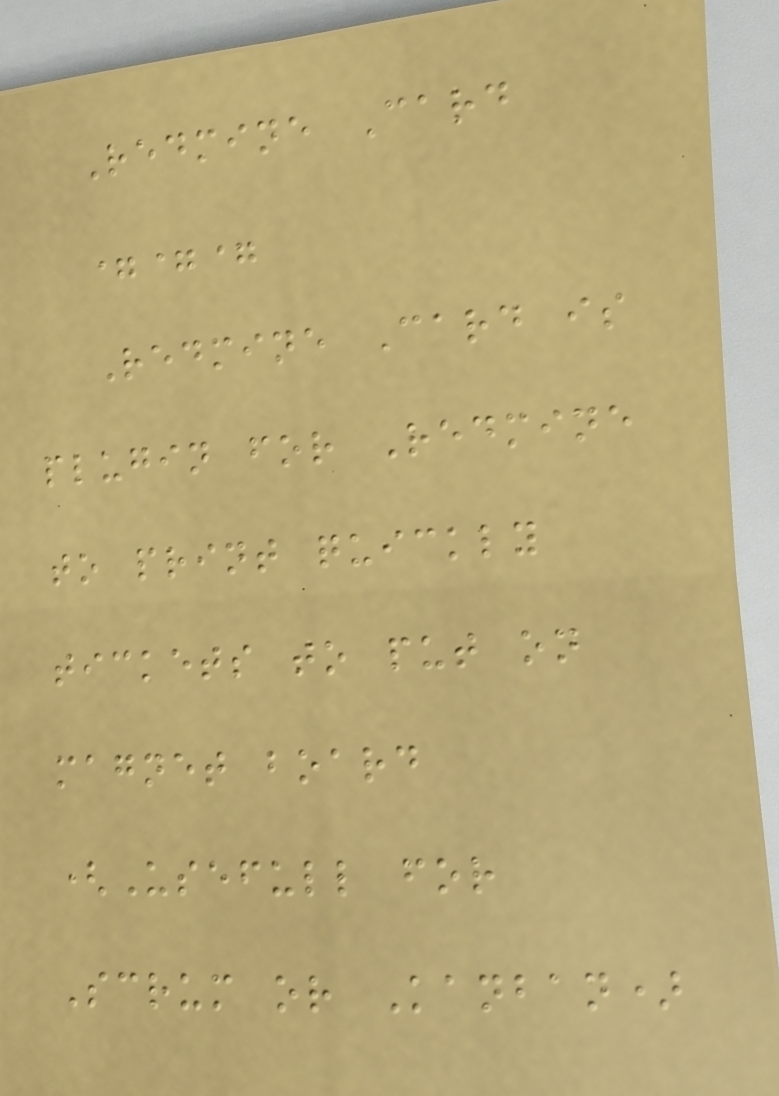Redmine Card
===
Redmine Card is
plugin for Redmine
to print quickly
tickets to put on
magnet board
(Usefull for
Scrum or Kanban)
